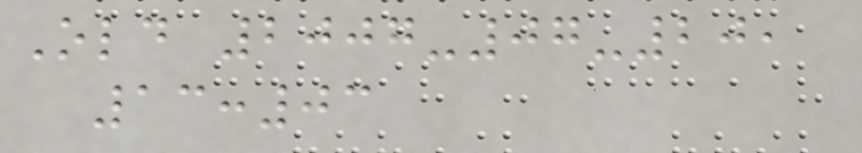Old 2007-07-20,
13:03
